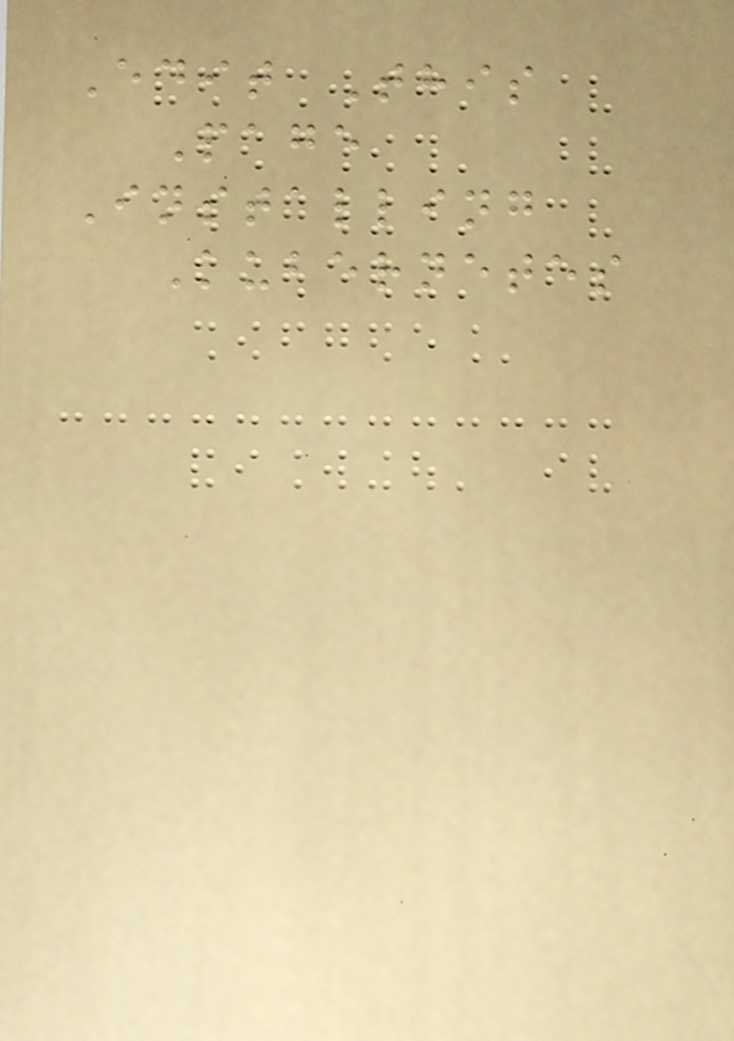Edit This
Page
Installing
Kubernetes
